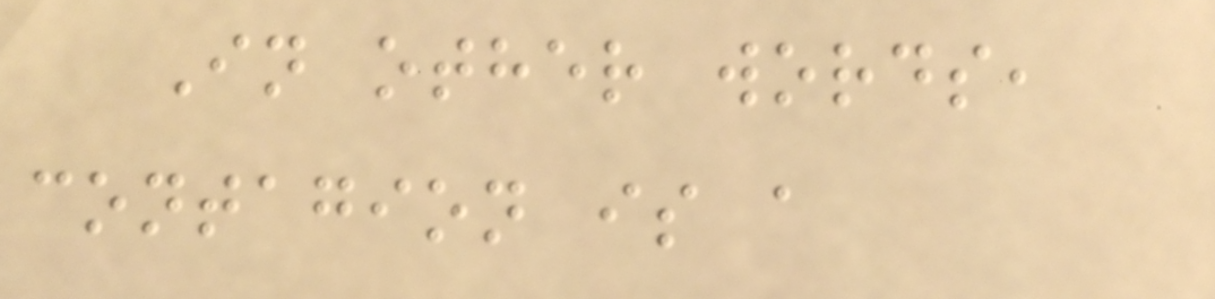In other words,
contagion is a
